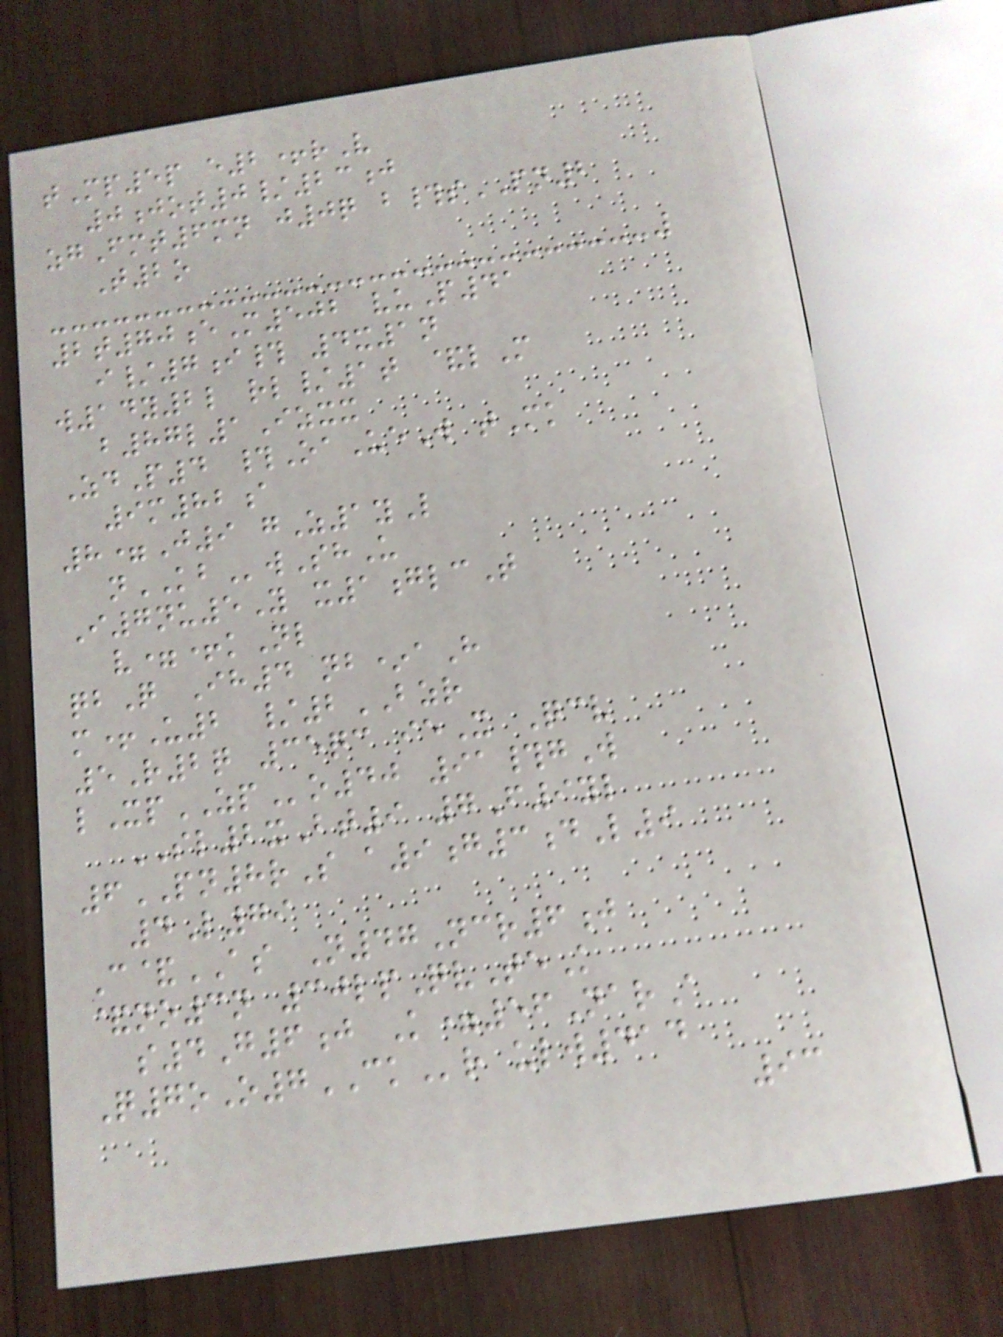tMp5p e2+rV
0jot0/23j
zgFmt6mn j0q b#sPN2
T2o
2t70eM502 vuP41
i/7i# 4x1n
w14y2l rl/1t &lM
b87l1Izxx
ZdP4 #OaUeW tMk
9m82a
8=J9 gZ1yL
nKBwShU
I7nu5Y x1glcT
v=+kNl
qbQ Ih4 nb*aH
m+U2 /2BZR
5R2q 35qc ieX Qcv
lXpZPo40 91#gW
SL2xBt9 7F9yl
6PN8rS a9g3dL9
4L79
C&AS N47Ncr6j
&no3n 30lpQvTeK
s4G6j K=56NarA
Q7oO7CKr ulw414
93
